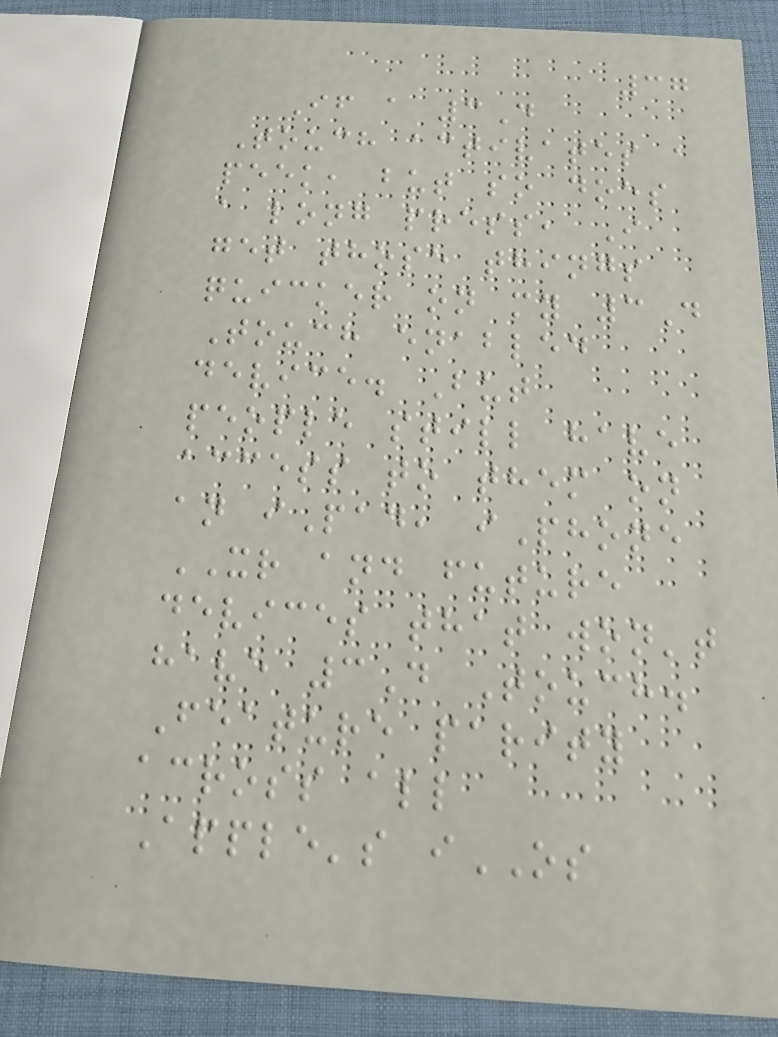37
If a 3D
Touch activates a
peek, but so does
a long press, I
get those things
quicker on my 3D
Touch enabled
device. But
people still have
access to them on
an iPad, iPhone
XR and future
devices that won't
have 3D Touch.
Feature parity
across all
Apple's iOS
